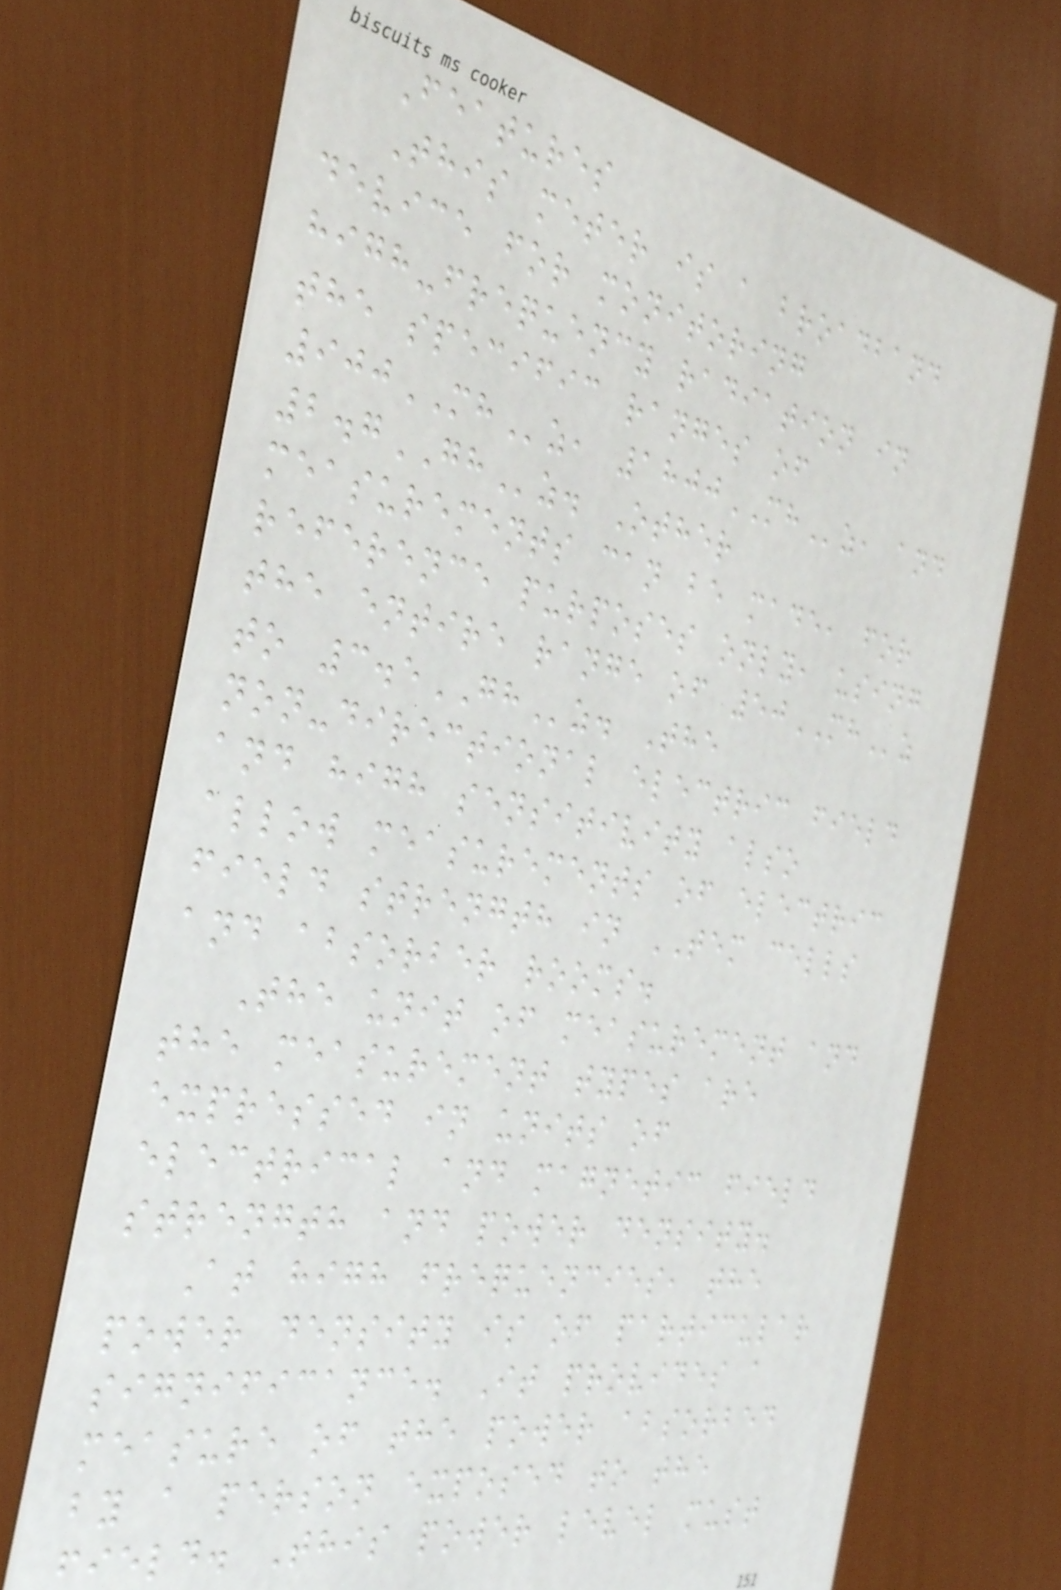Features
This meter is a broadband
device for monitoring
high-frequency radiation in
the specific ranges of
900MHz, 1800MHz, and
2.7GHz. Other
measurements can be made, for
reference purposes only, using
the entire range of 50MHz
to 3.5GHz. The
non-directional electric field
and high sensitivity also
allow measurements of electric
field strength in TEM cells
and absorber rooms.
The unit of measurement and
the measurement types are
expressed in units of
electrical and magnetic field
strength and power density.
At high frequencies, the
power density is of particular
significance. It provides a
measure of the power absorbed
by a person exposed to the
field. This power level must
